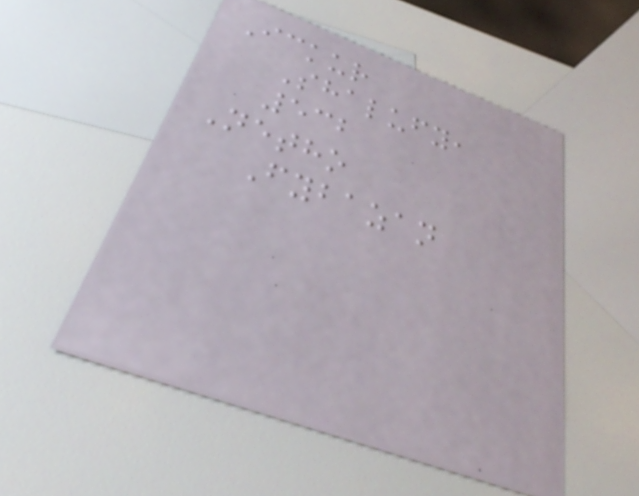Ickur
Shalufy,
532
Netho
Fybazan
